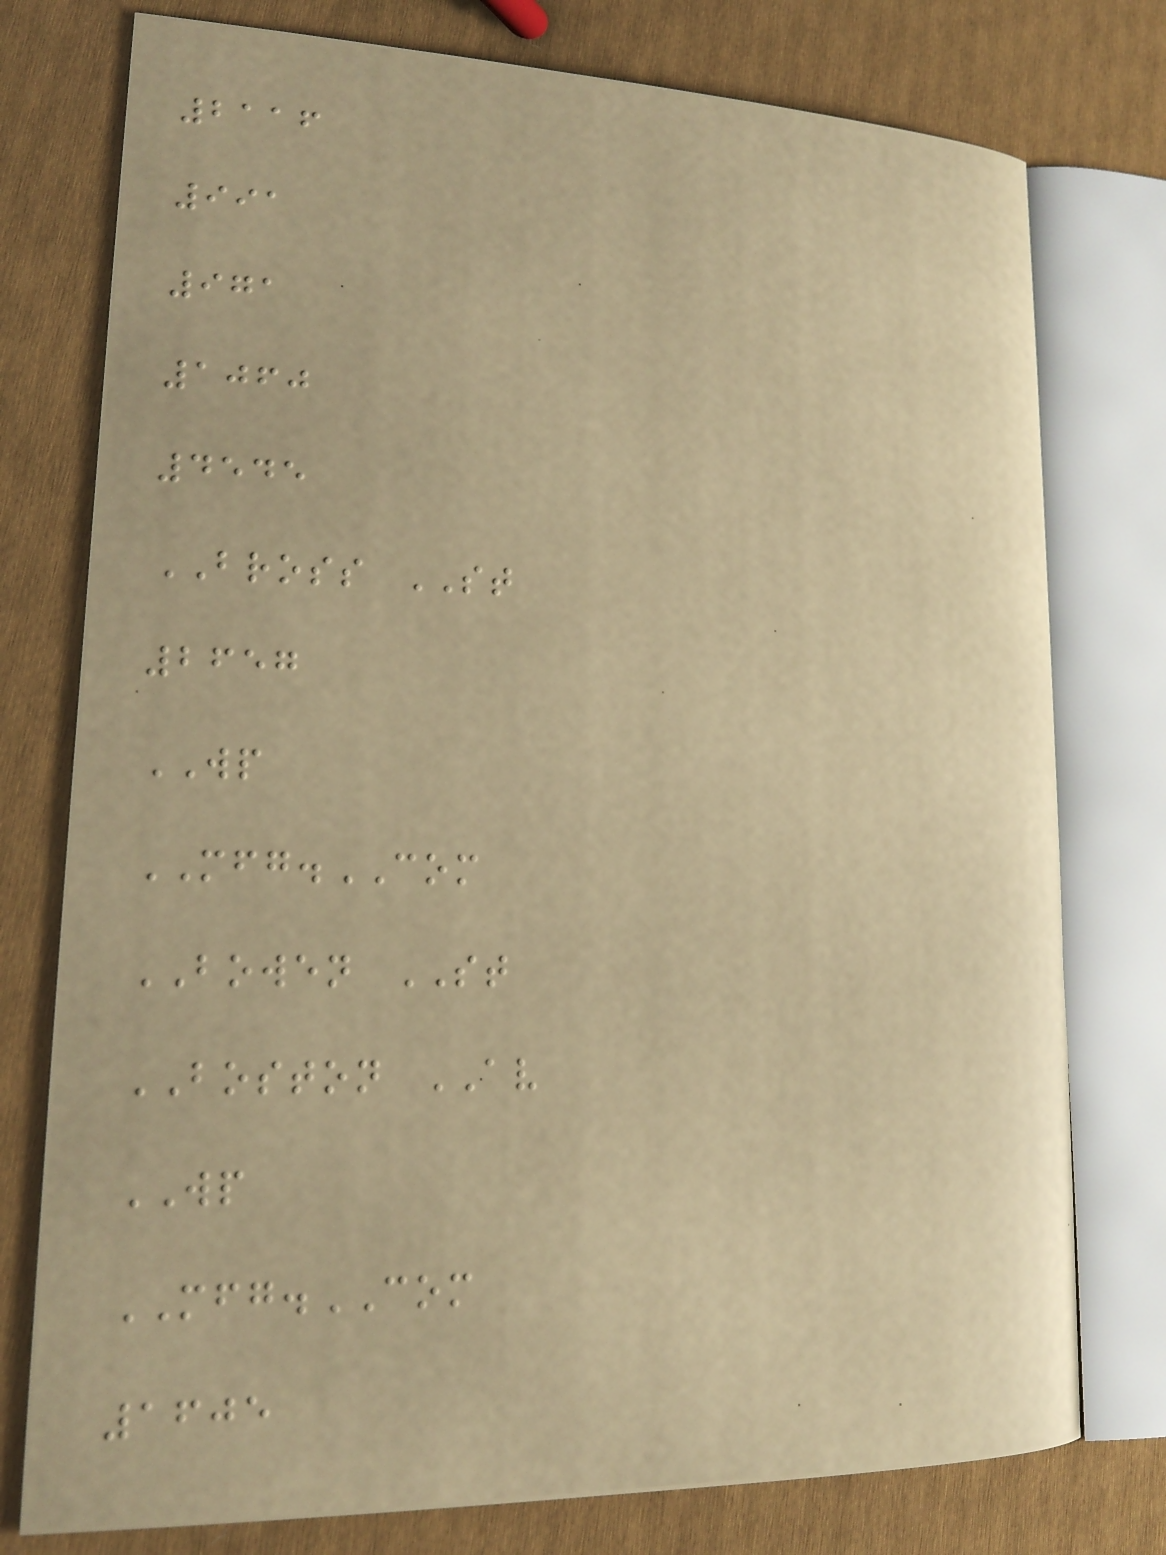2116
991
971
1060
4545
BROSS ST
2657
WP
MFG.COM
BOWEN ST
BOSTON AV
WP
MFG.COM
1605
